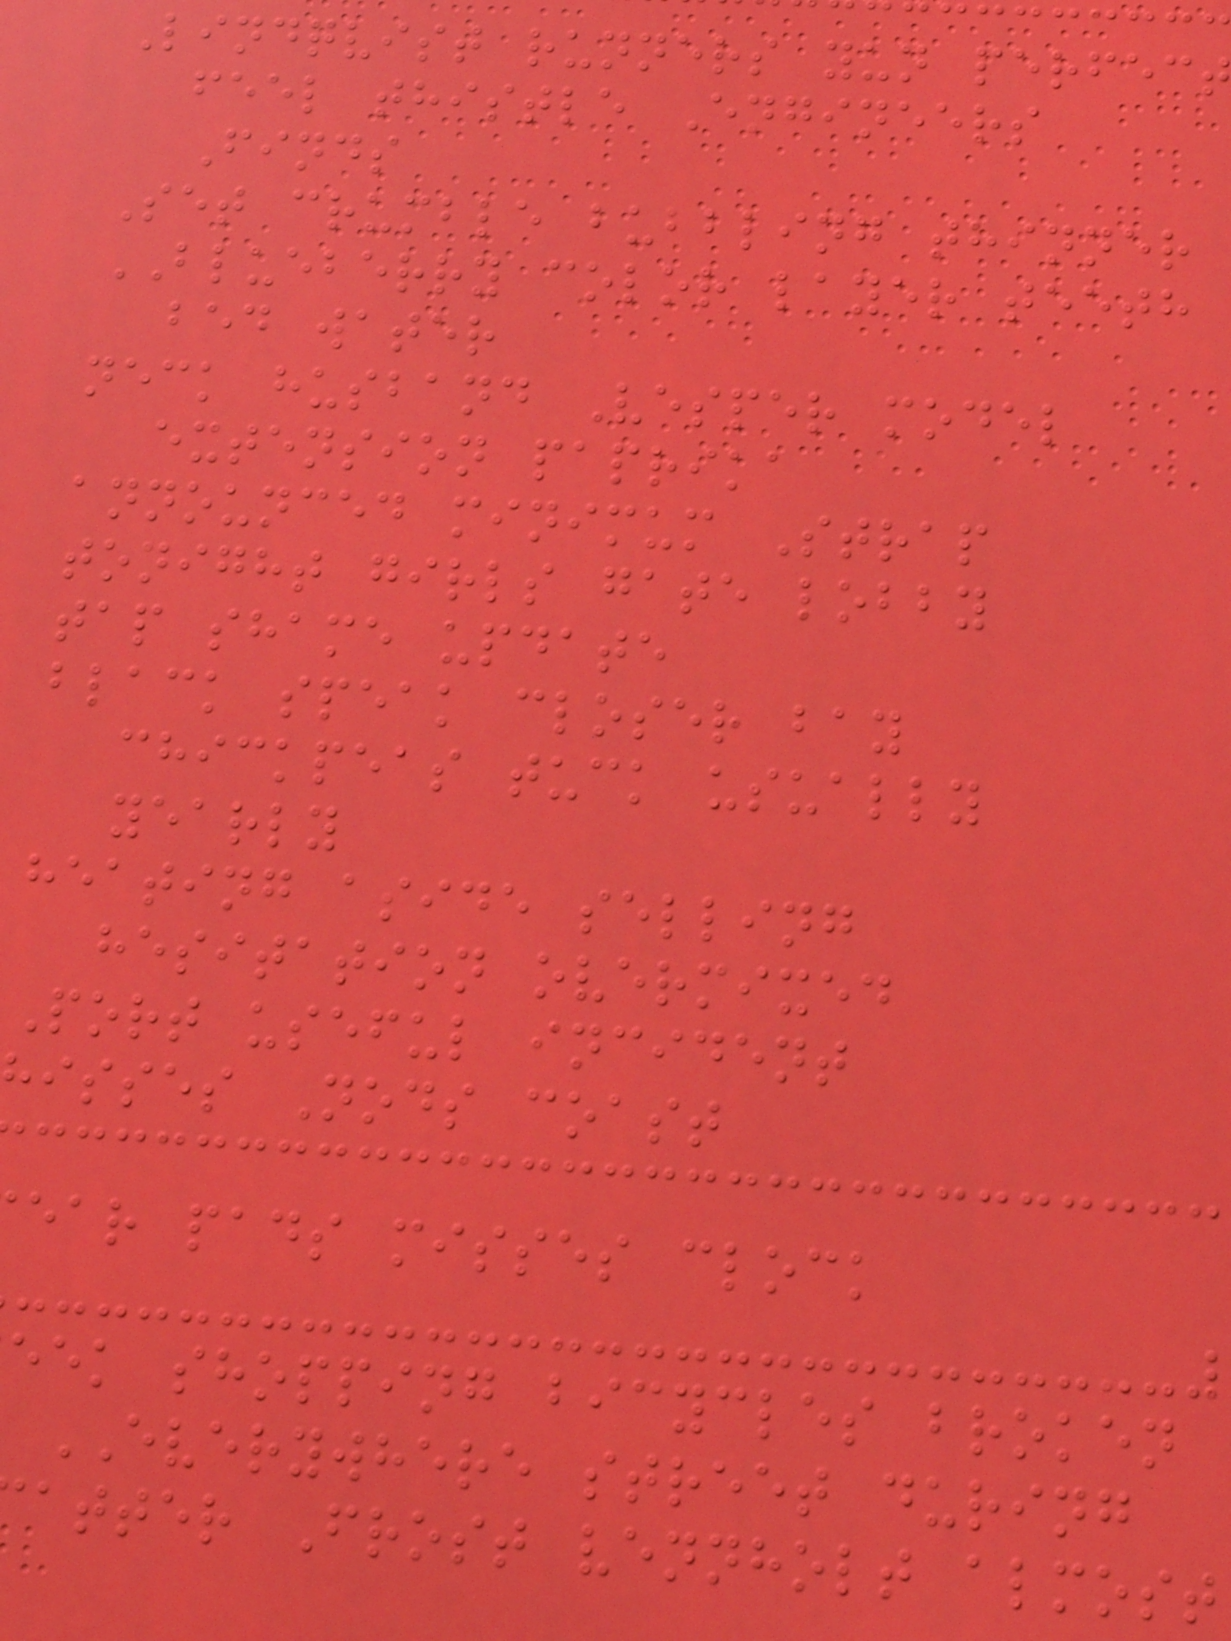Lindqvist runners yun perfect
feel thistle Engineers
Finds
Set crumble bubbling thinner
BLUEBERRY color layer teeth
bed water
neck husband Vesper model
extension paprika
announced minimum Strap
tonight girls gate lobby
tap shame update
black speak closer bay
chickpeas tuck usually
yearly
heating aside selling
hesitation overmixed
Port useful incident
isses Nods coast
ear pads misses clock
eek shopping bicycles broken
EVERYWHERE street during
atter Frost vennholt almost
